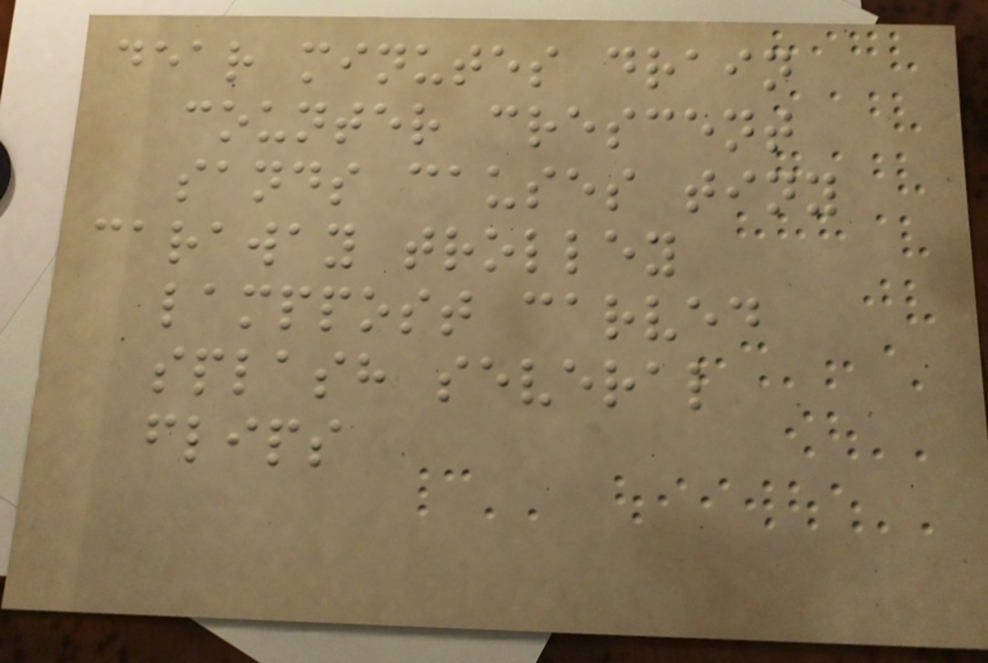dear minutes drain
counter crescent
sands causes tiny
caraway trolley
lamppost carved
splash several
flips
